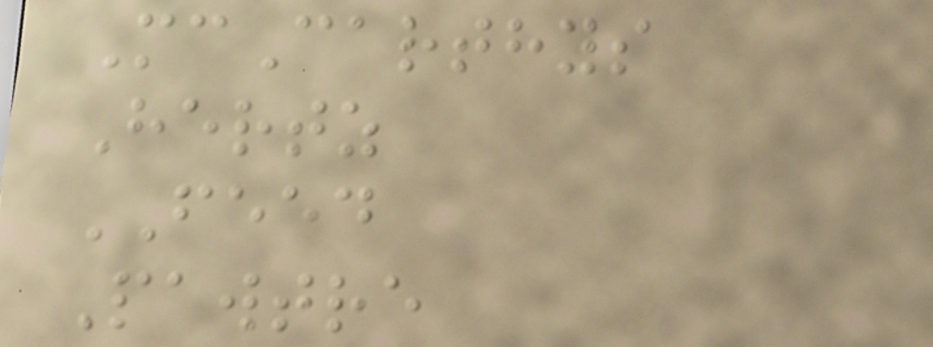McCarthys
Hertz
FEED
Pawtre
